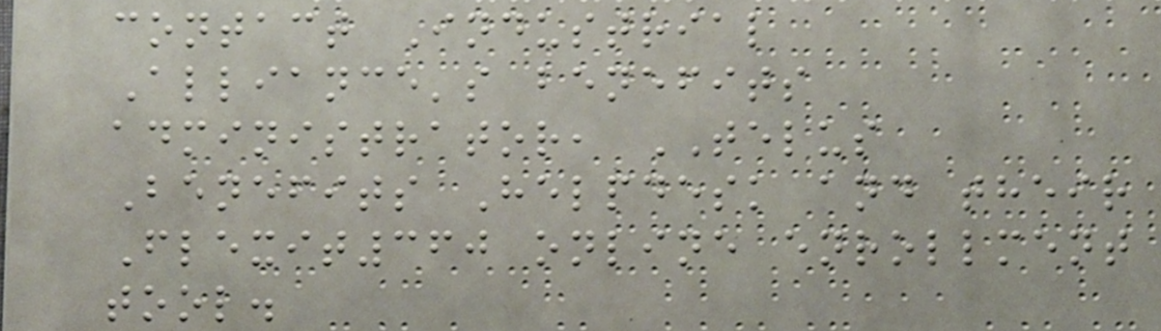contact Industrial
Alliance's benefits
administrator, TELUS
Benefits Helpdesk and their
Flexit360 online enrollment
tool.
